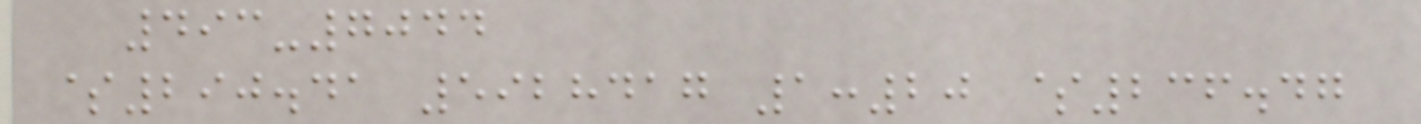493-7044
$290.41 5928417 1:20 $236.47
